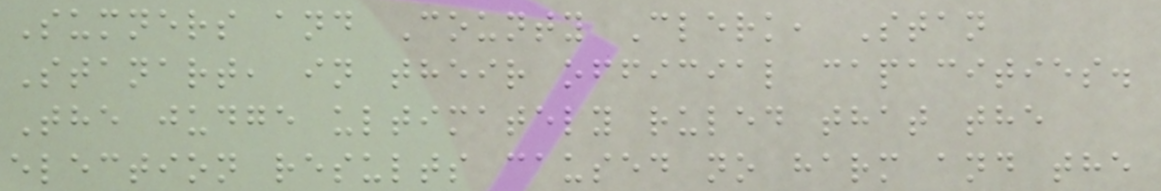Sumners and County Clerk, Stan
Stanart, in their official capacities.
The judge ultimately ruled that the
election results caused no harm and the
